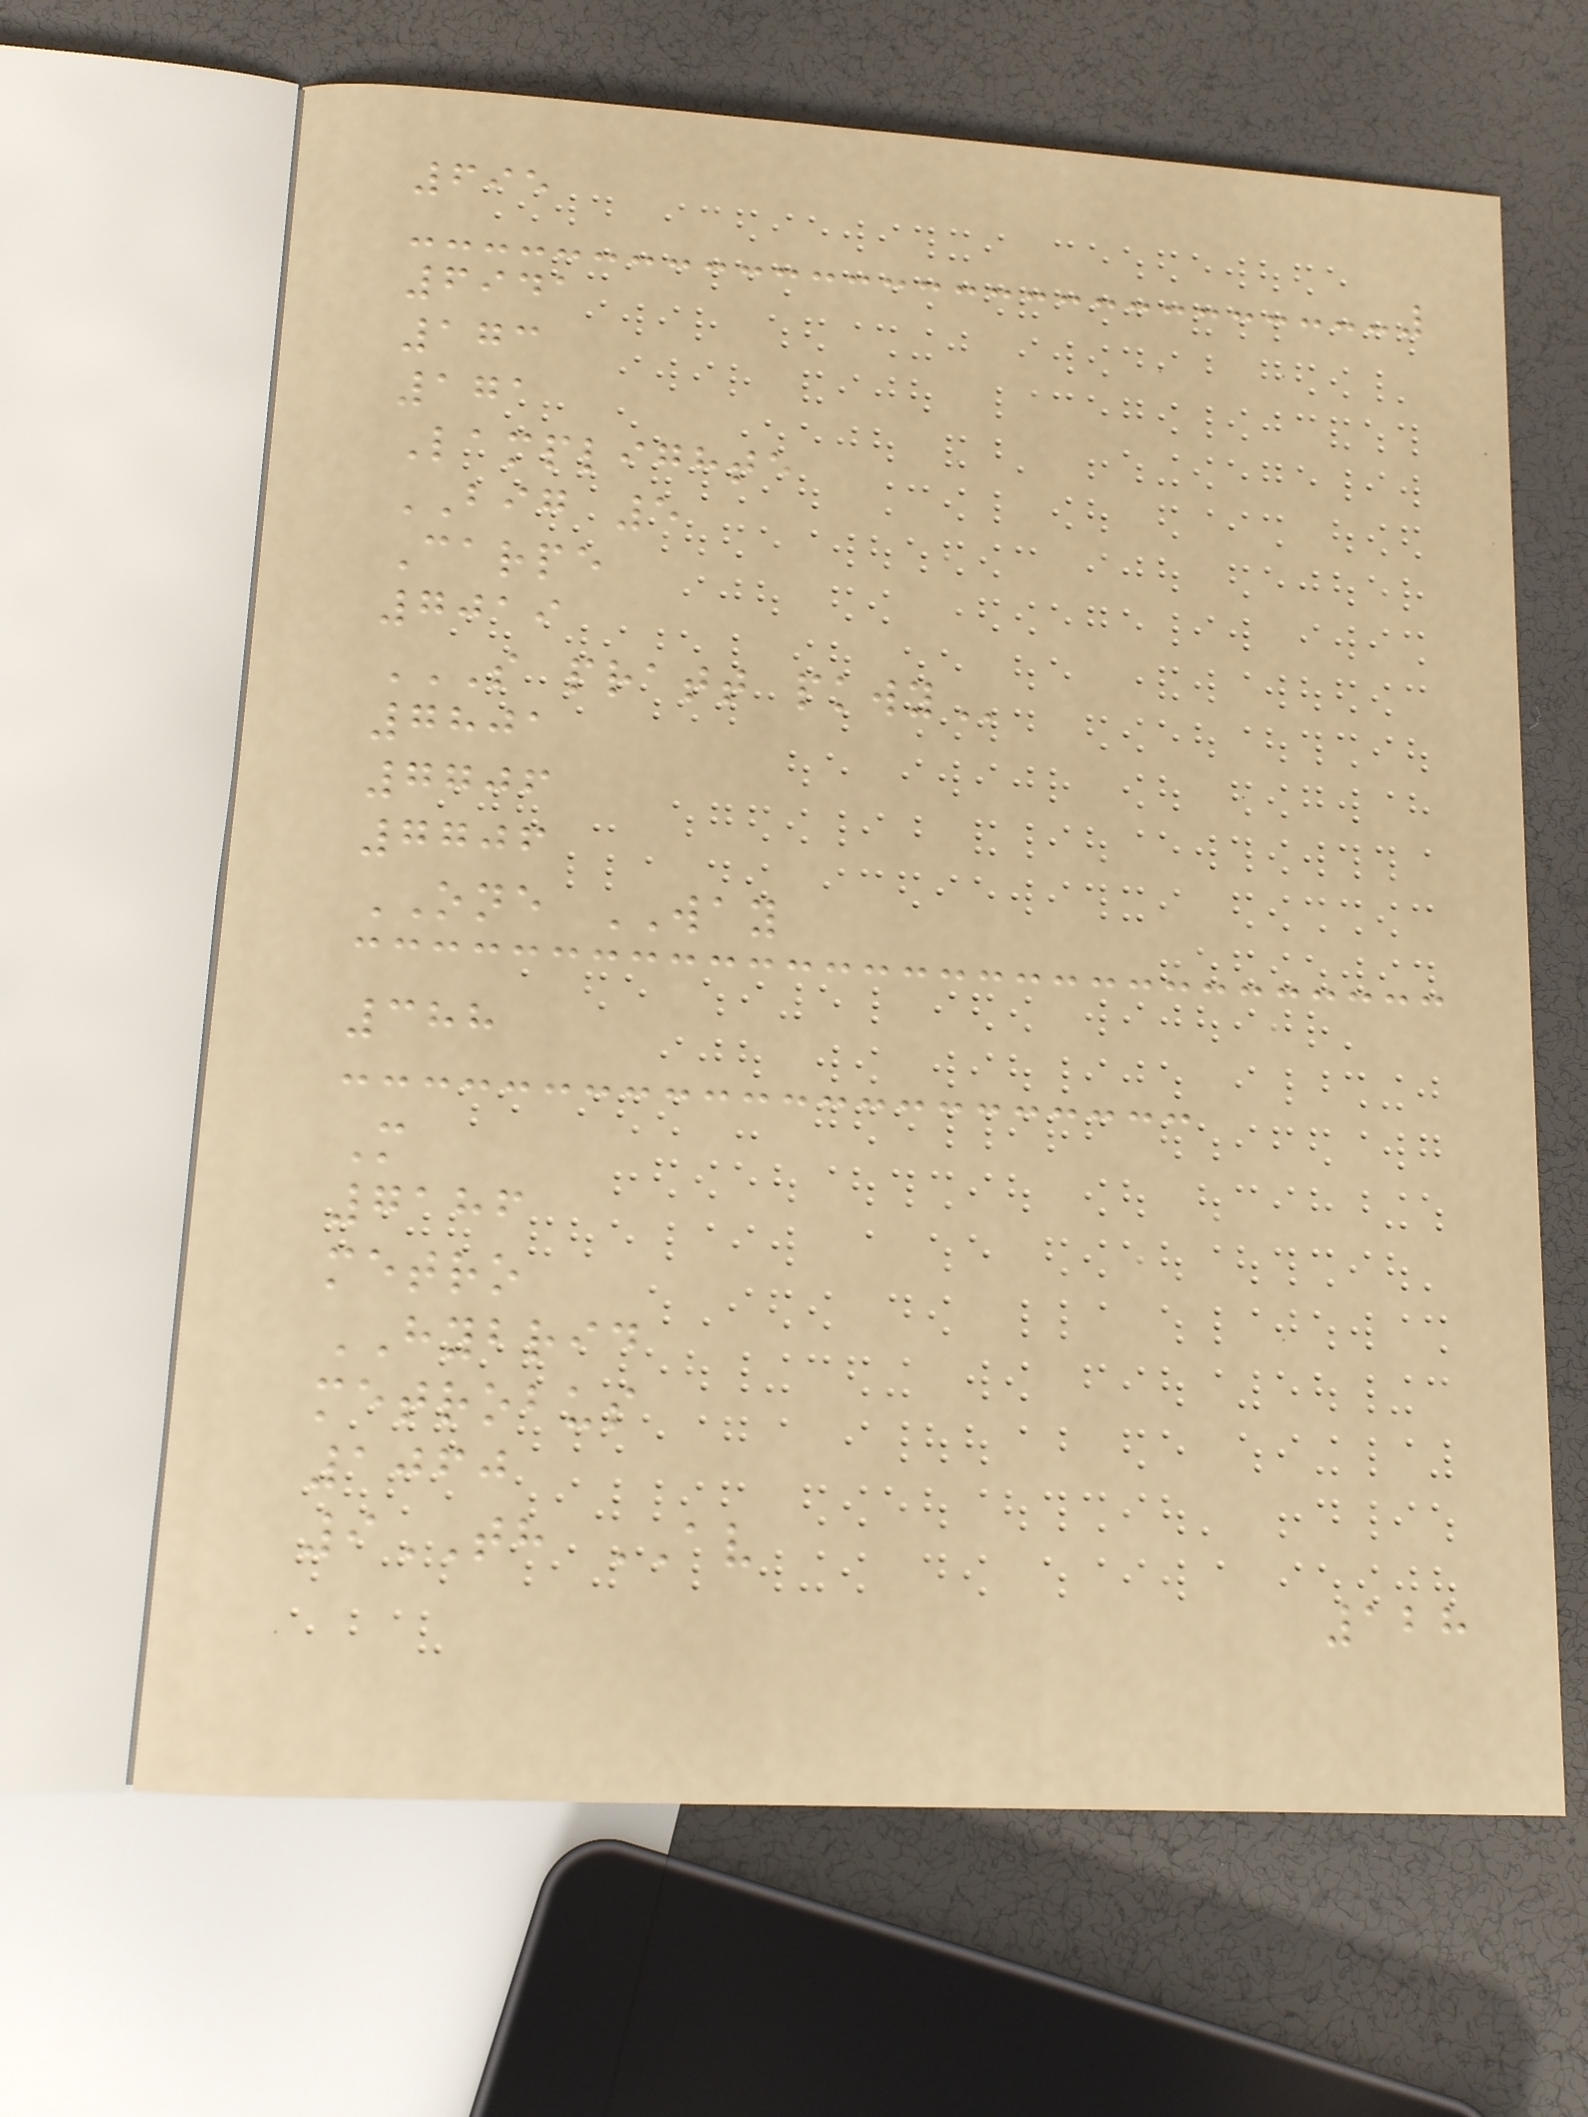695
6941
173
171
Lamplighte
BIG 5
Carpe
7019
S PRATT PKWY
7801
7706
7706
ONE WAY
388
M
7186
metro
HYBRID
metrobus
1060
9TH AV
128
